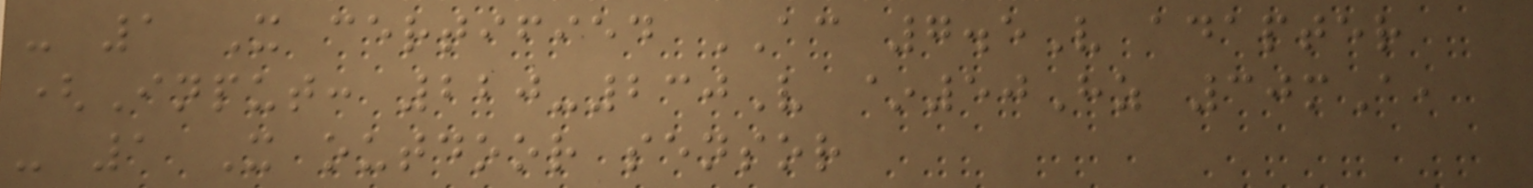- 1 X certified AC 7.5V adapter
(Input: 220-230V ~50Hz 30mA,
- 1 X outdoor sensor
